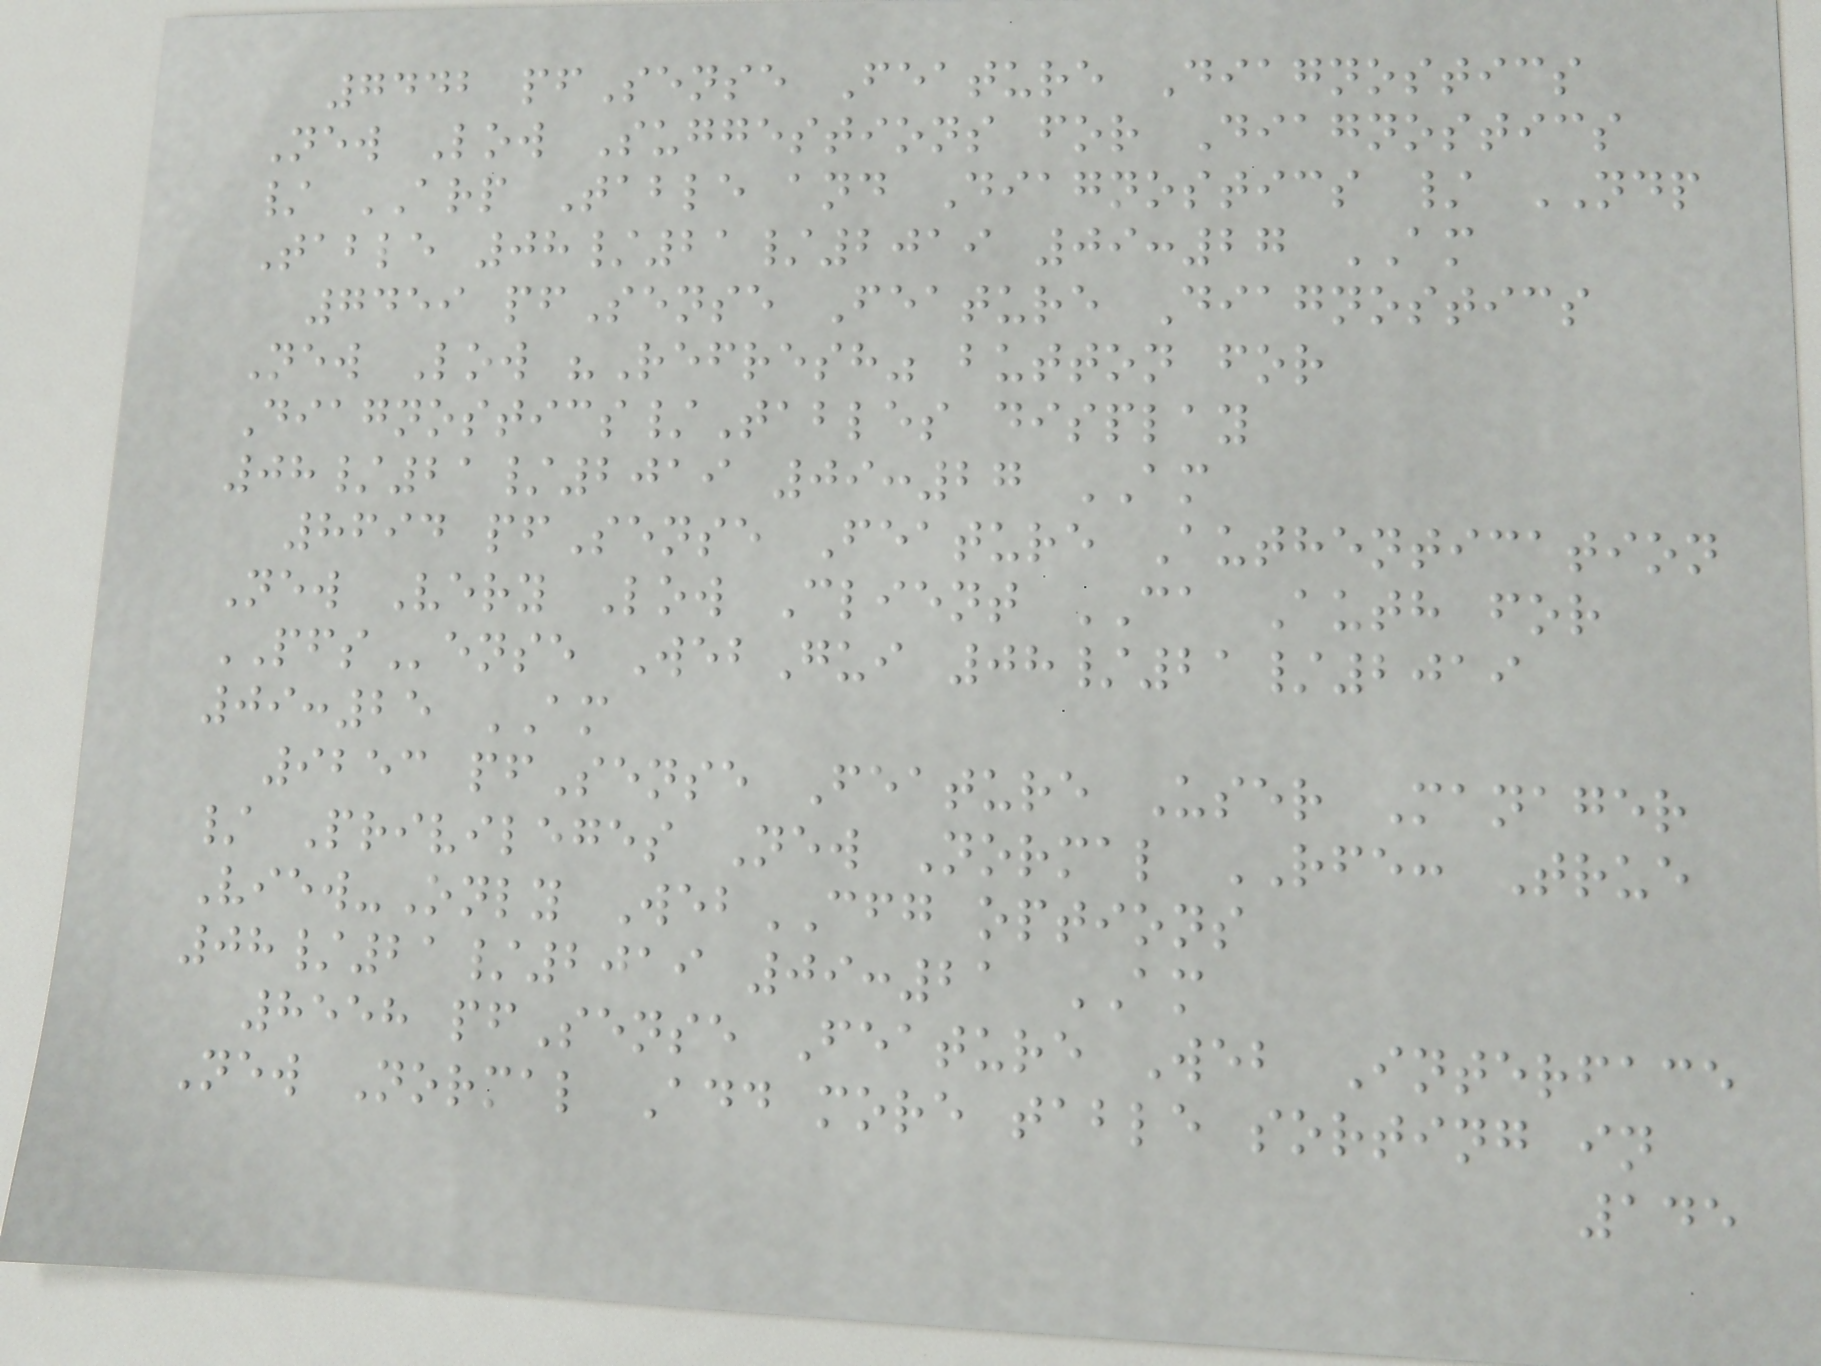7442 pfSense Feature Diagnostics
New Low Suggestions for Diagnostics
/ ARP Table and Diagnostics / NDP
Table 08/21/2019 09:27 AM
7459 pfSense Feature Diagnostics
New Low "Refresh" button for
Diagnostics/Tables display
08/21/2019 09:27 AM
8694 pfSense Feature Authentication
New Very Low Client CA Auth for
PFSense WebGui 08/21/2019
09:25 AM
9253 pfSense Feature User Manager
/ Privileges New Normal RFE: True
View-Only WebCFG options
08/21/2019 09:21 AM
8558 pfSense Feature Web Interface
New Normal Add more table sorting in
145
